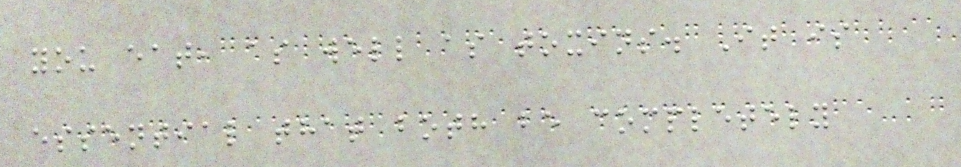you eat, as well as toxins. It is
essential that both be completely
